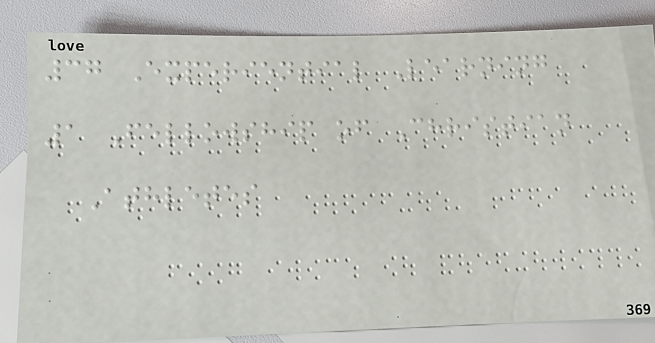37 Experiential Learning
1 Fellowship of Christian
Athletes
